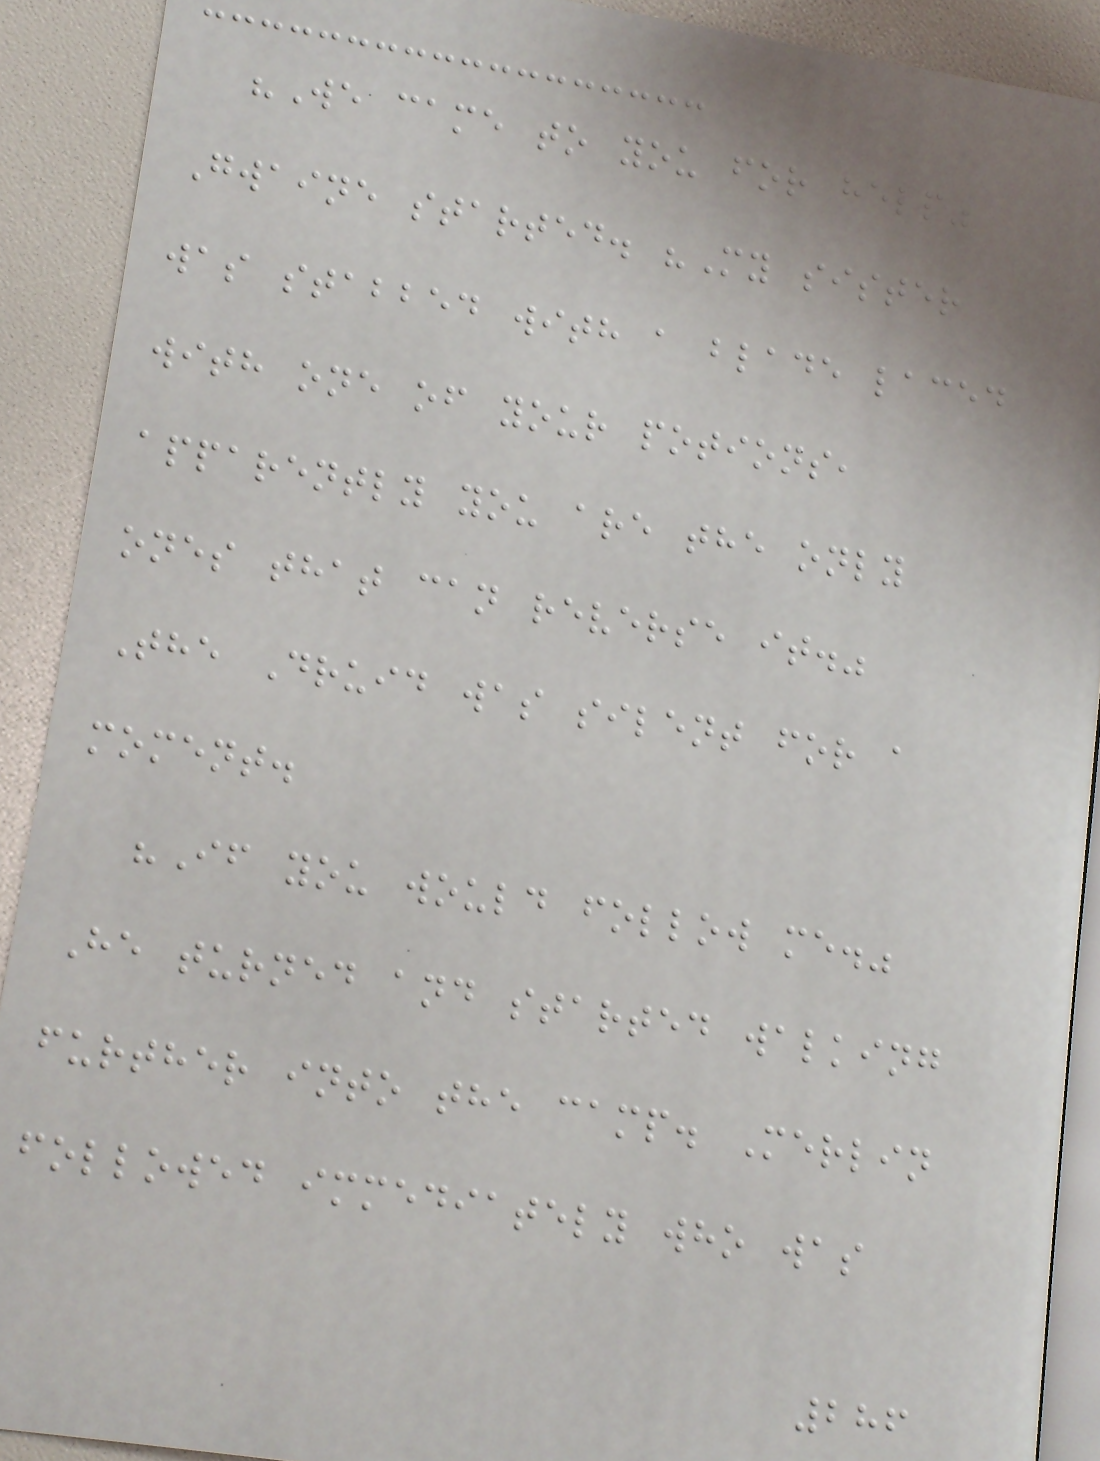"We came to you for help"
Gwaine started. "My sister
was stabbed with a blade laced
with one of your potions,
apparently you are the only
ones that can reverse it."
The Druid was silent for a
moment.
"If you would follow me."
He turned and started walking
further into the camp. Merlin
followed immediately who was
286
